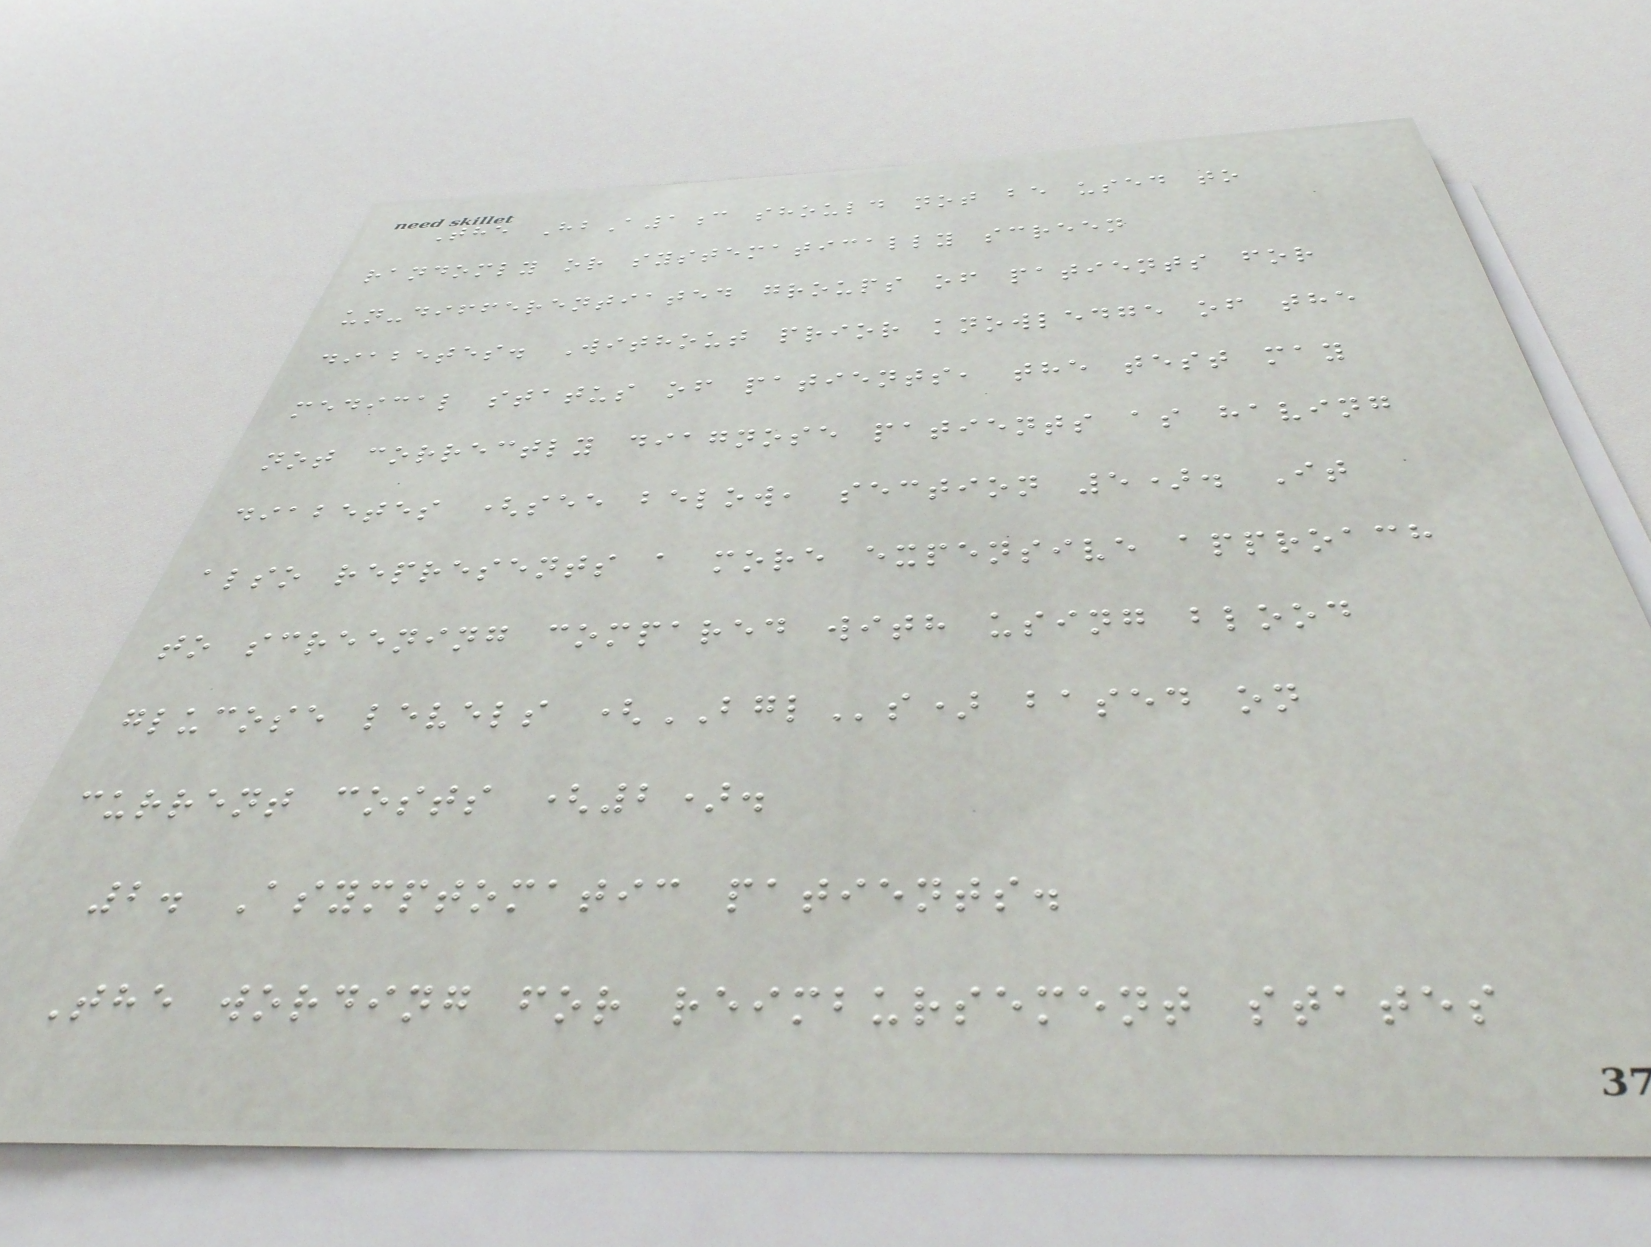The HbA1c should not be used to
randomly or systematically screen
un-differentiated groups of patients for
diabetes. Without prior knowledge of the
medical status of patients, the test may
not correctly diagnose patients as having
diabetes (see below, section 5). It
also represents a more expensive approach
to screening compared with using blood
glucose levels (BGLs) based on
current costs (2).
2. Asymptomatic patients.
The wording for reimbursement states
